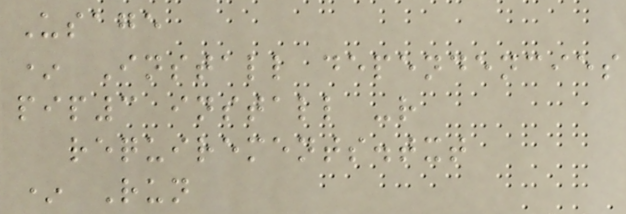Usage
* Install dependencies
pip3 install -r
requirements.txt
* Run
